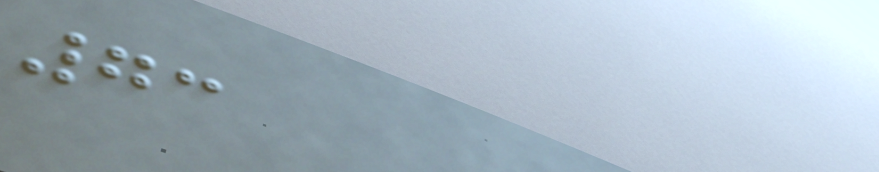73
